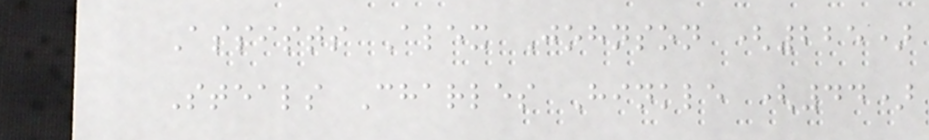Assists Alex Johnson (225)
Steals Charles Hinkle (44)
